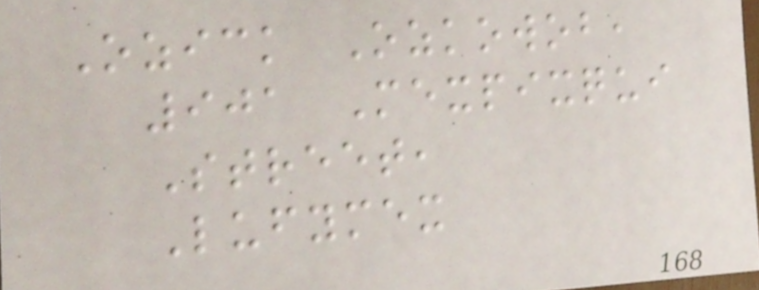Ozick Ozkowob,
901 Mexpixqui
Street,
Lufymex
